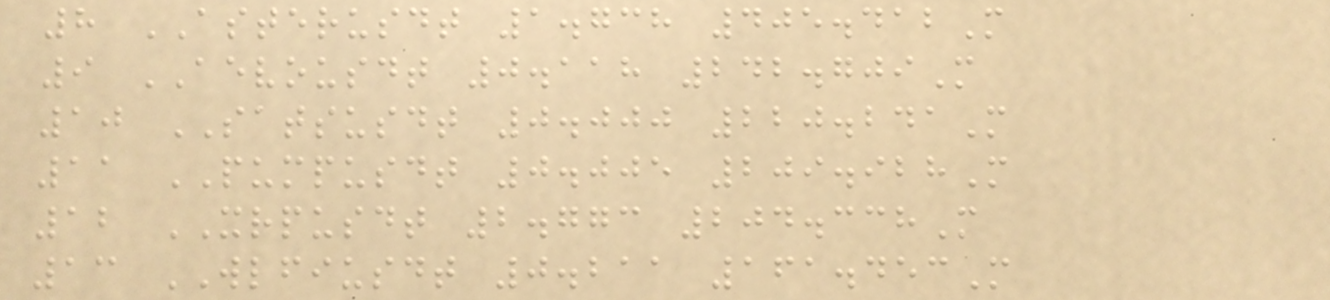8 ASTERUSDT 1.738 405.412M
9 AEVOUSDT 0.118 242.709M
10 SATSUSDT 0.000 220.241M
11 PUMPUSDT 0.005 209.928M
12 XRPUSDT 2.773 204.338M
13 WLFIUSDT 0.211 161.453M
